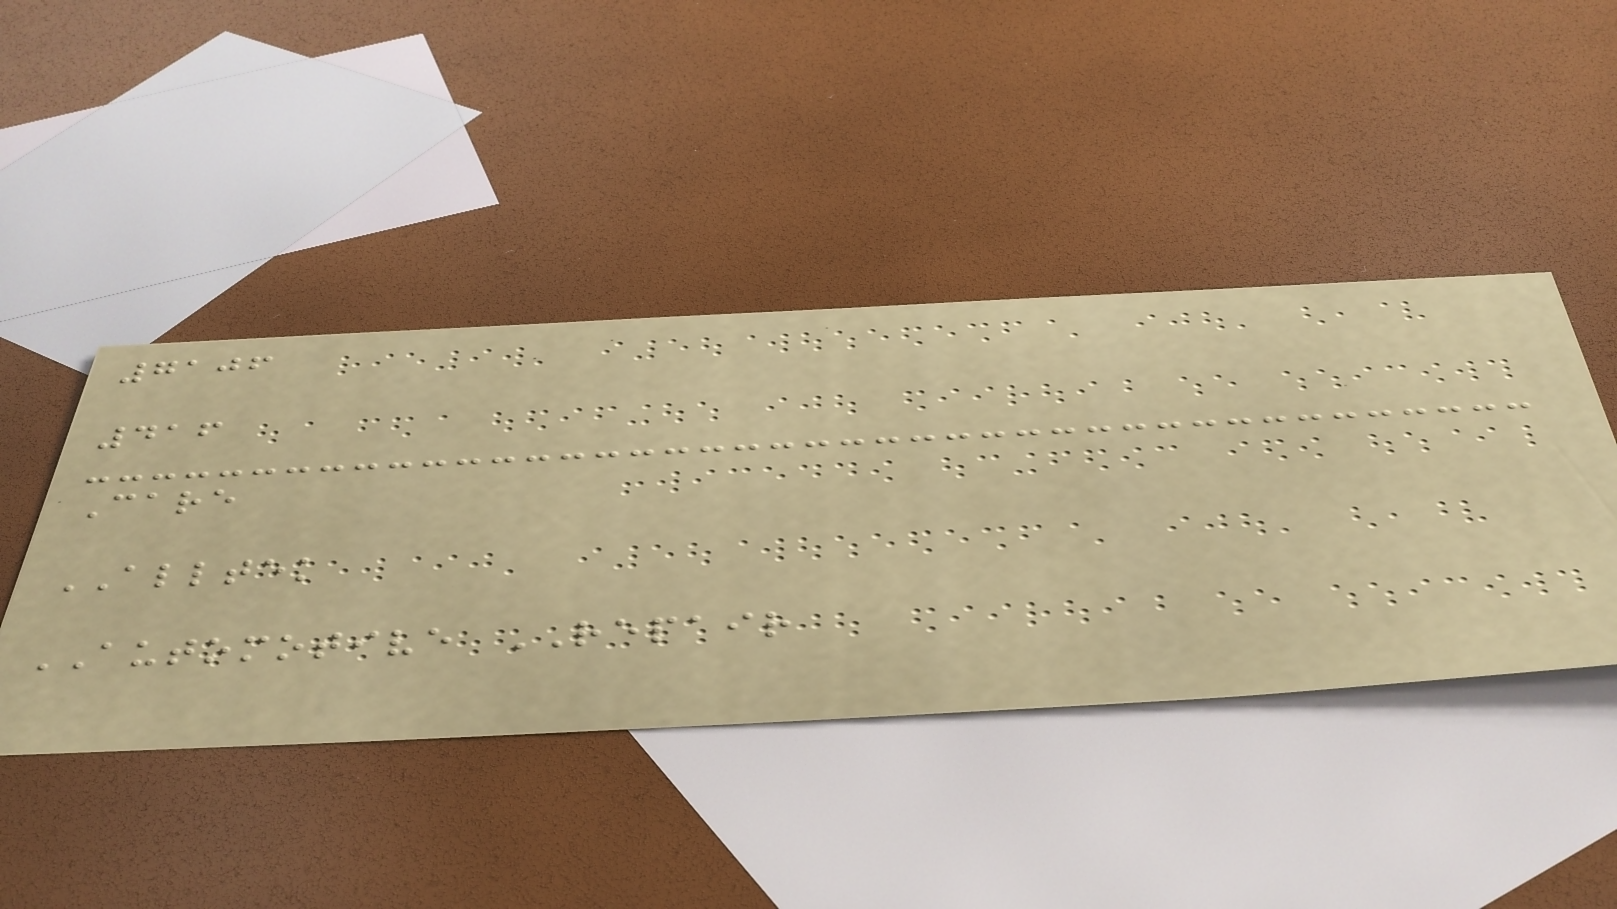7106
416
Care
ALLTEK
AUTOMOTIVE REPAIR
